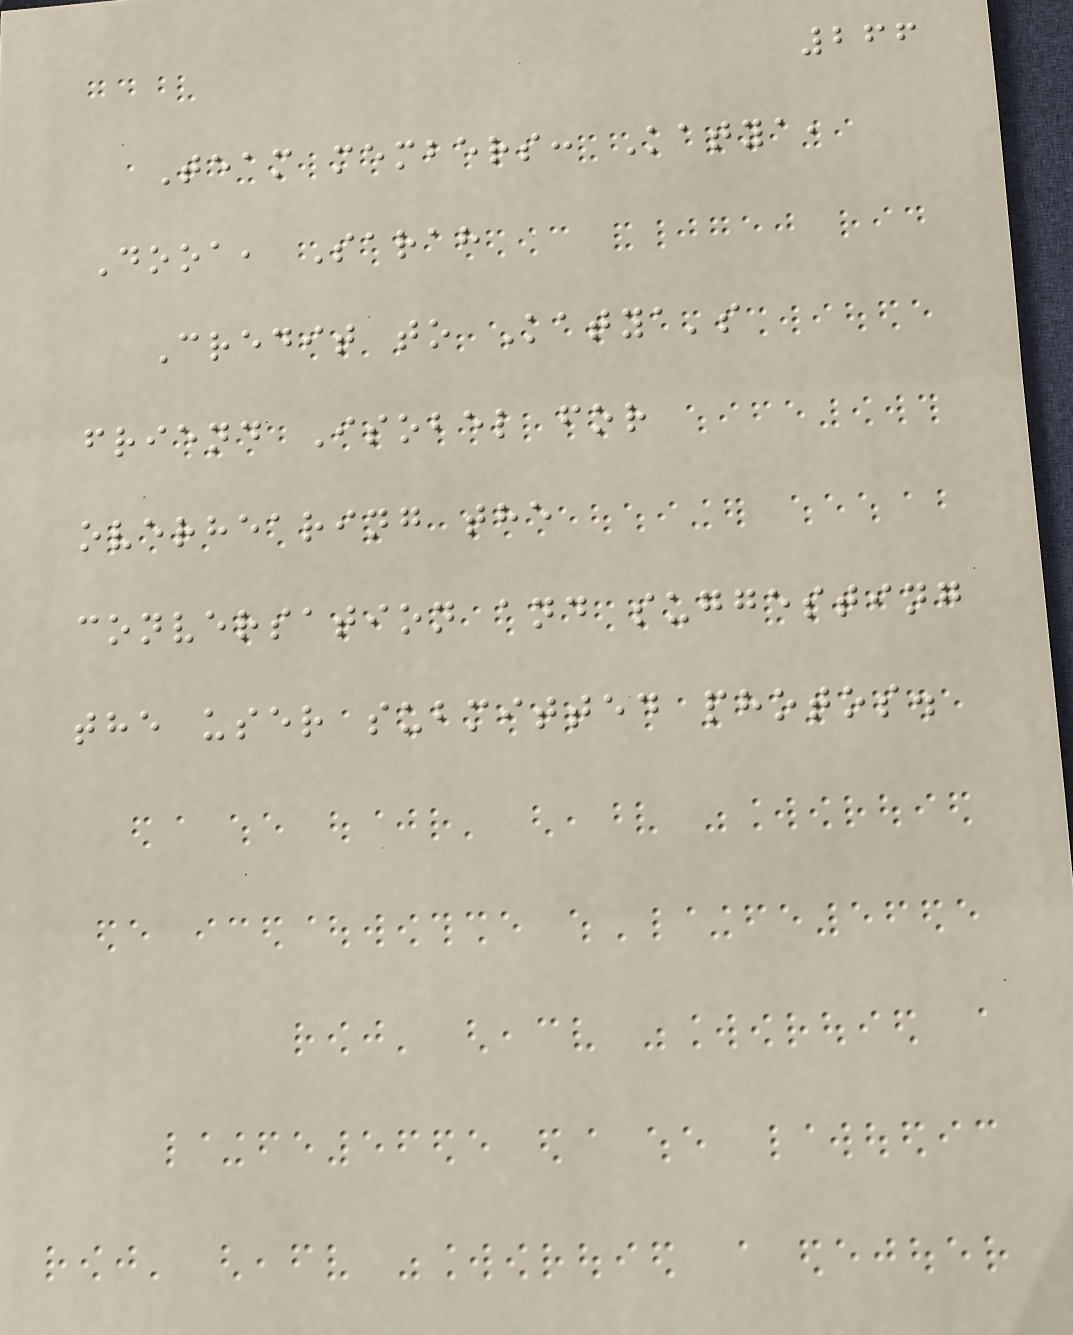266
Team members: Katya,
Dooa, Sarah
Credit to Katya's
friend Isobel for
overhearing the
conversation and suggesting
the user submitted photos.
